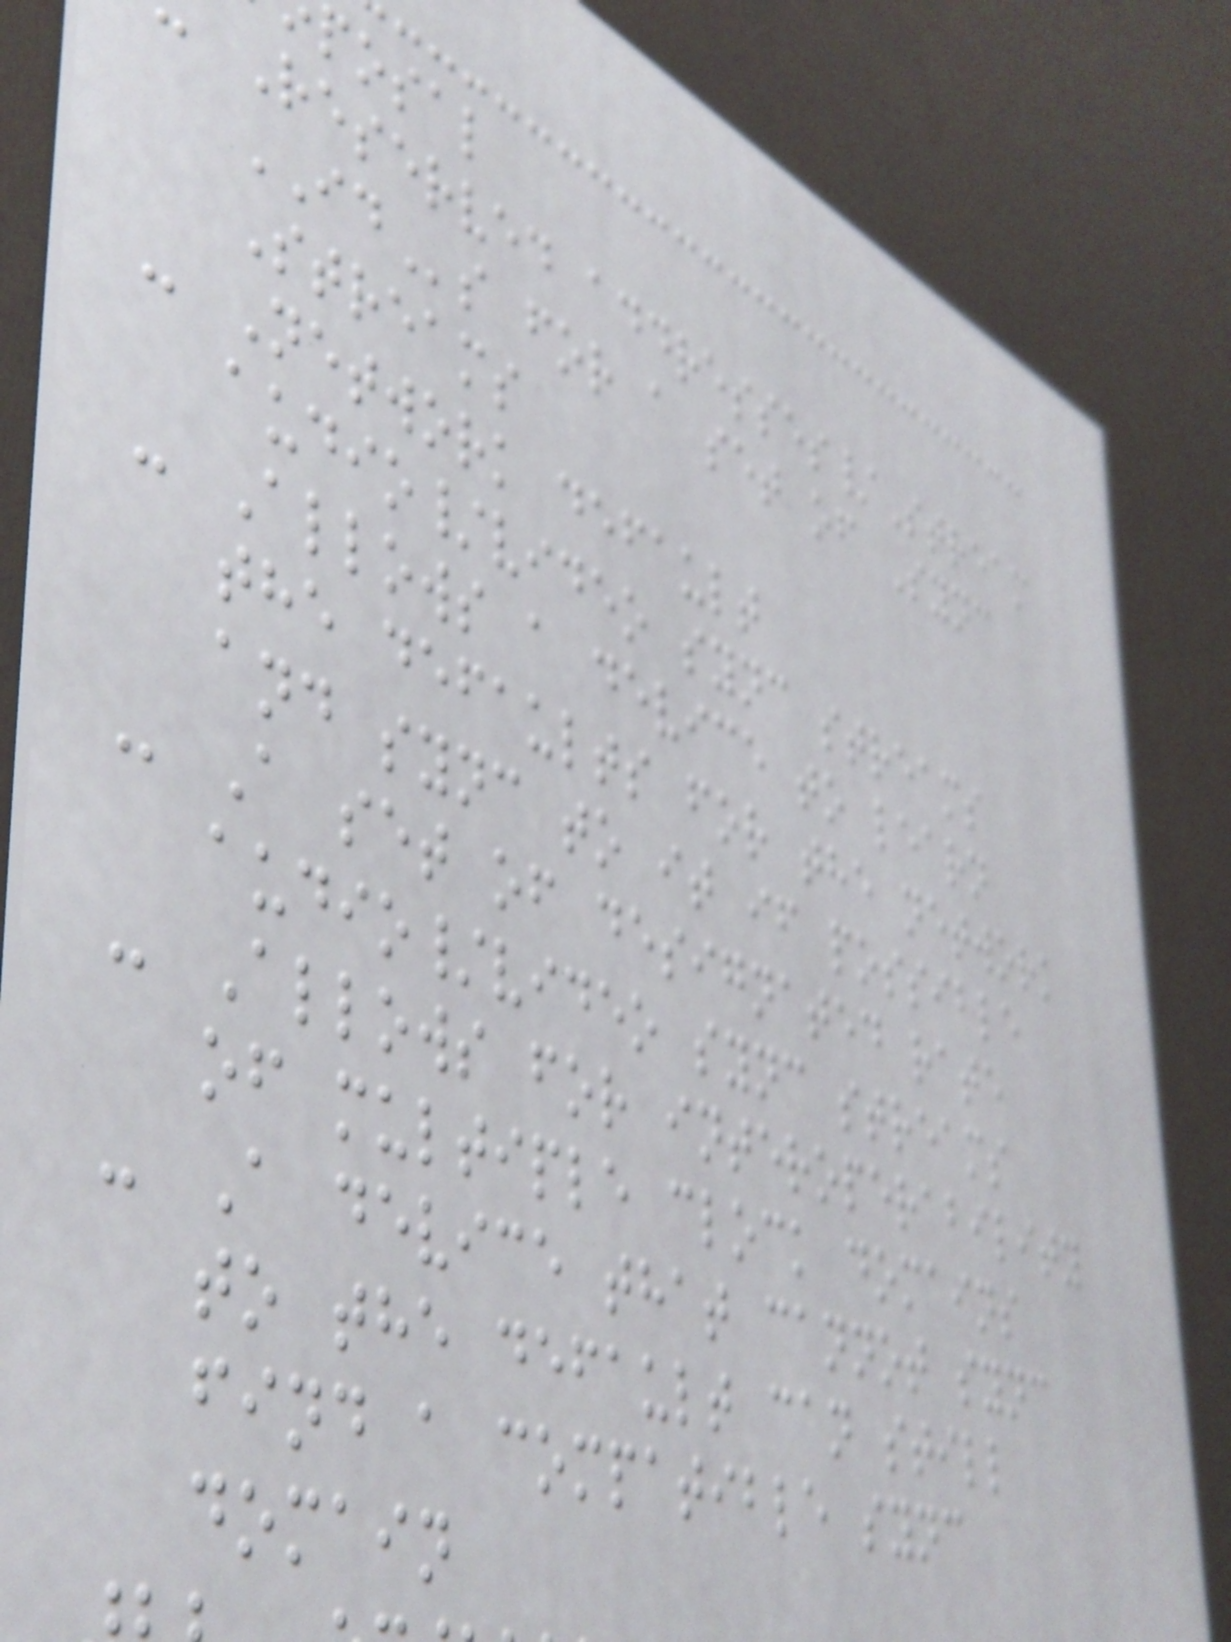posal
Reserved addresses/Stream
IDs for a set of Sync
Streams
- Network default
audio/video sync streams
- Allows a device to learn
the defaults for the network
and sync to it if possible
- A set of designated rate
audio/video sync streams
- Allows for interoperability
of multiple clock domains
- A device that cannot sync
to the default can still
find a compatible sync
domain
